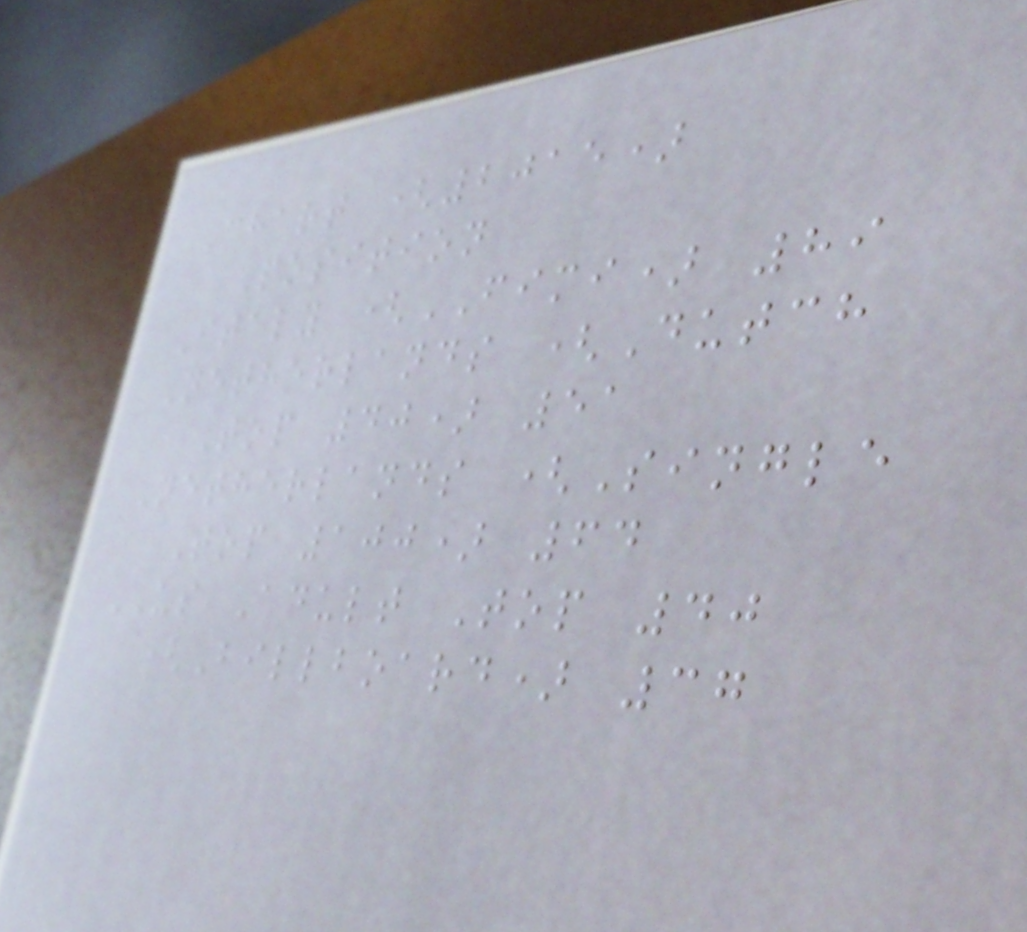Chart (2015)
Position
Italy (FIMI) 89
Netherlands (Dutch
Top 40) 51
Netherlands (Single
Top 100) 64
US Adult Top 40
(Billboard) 37
